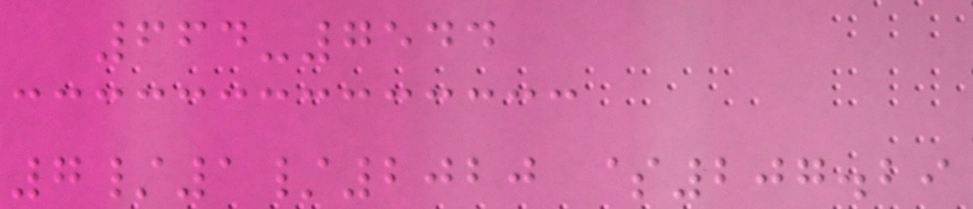664-7544
7/1/2020 $207.29
